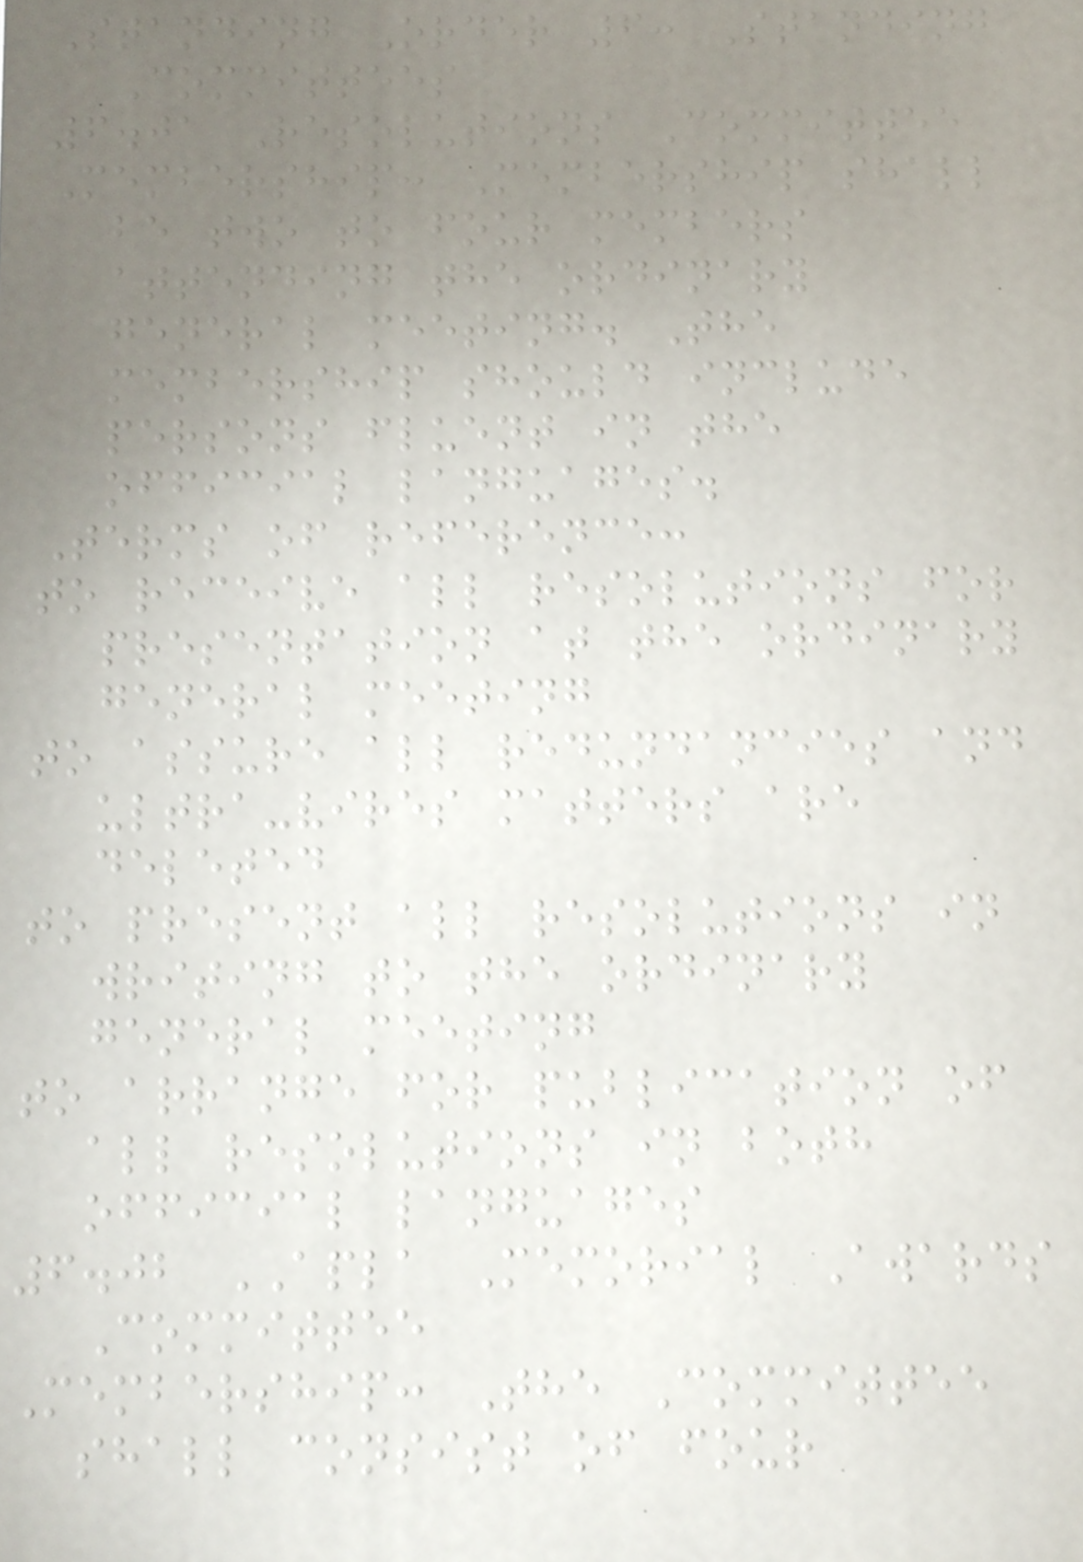Standing Order 6: Standing
Committees
6.01 Resolutions Committee
Membership: Membership shall
be two to four members
attending the ordinary
general meeting. The
membership should include
persons fluent in the
official languages.
Terms of reference:
to receive all resolutions for
presentation at the ordinary
general meeting
to assure all redundancies and
ultra-vires matters are
deleted
to present all resolutions in
writing to the ordinary
general meeting
to arrange for publication of
all resolutions in both
official languages
6.02 APLA Memorial Awards
Committee
Membership: The Committee
shall consist of four
